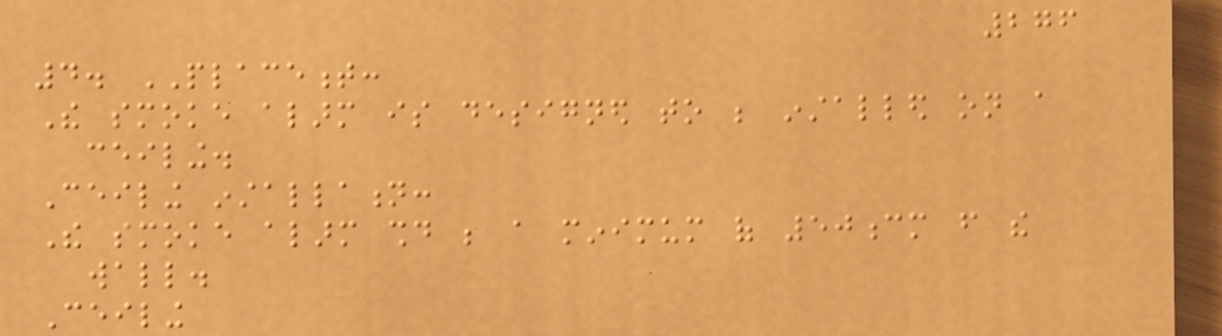276
4. PLACEMENT:
The smoke alarm is designed to be installed on a
ceiling.
Ceiling installation:
The smoke alarm should be a minimum of 50cm from the
wall.
Ceiling
